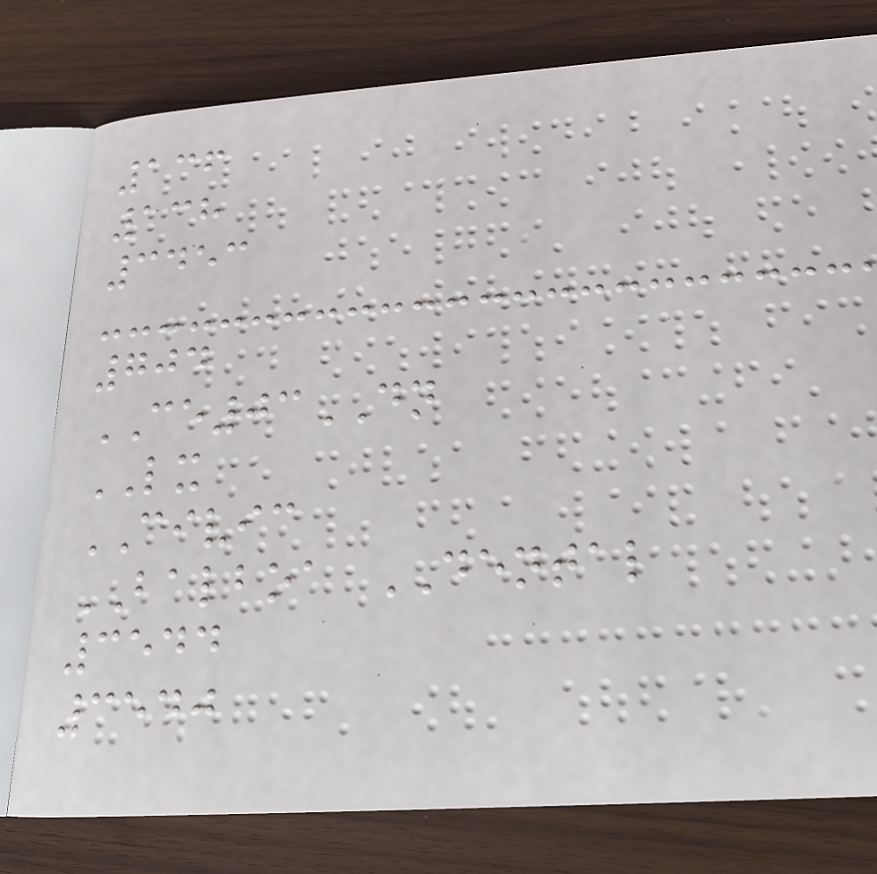136
138
3453
704
CE03DN
LX
CIVIC
BALBOA DENTAL
3544
3540
